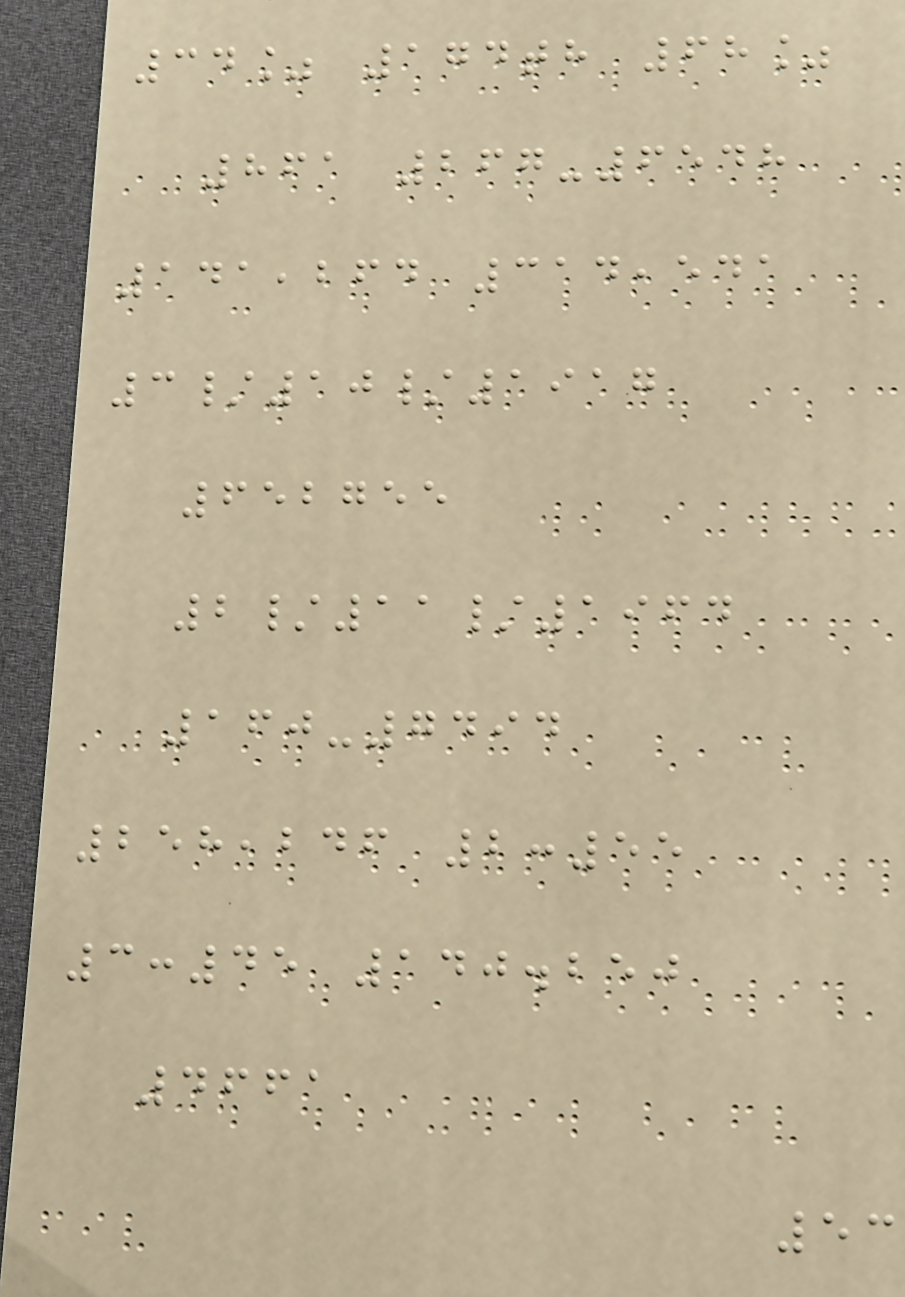34% 174th 68%
861 267-6548
141,264 314,541
3/10/1917
652755
2/11/1964
160-7494
258,246 2:55
3:45 140.250
4661
53
